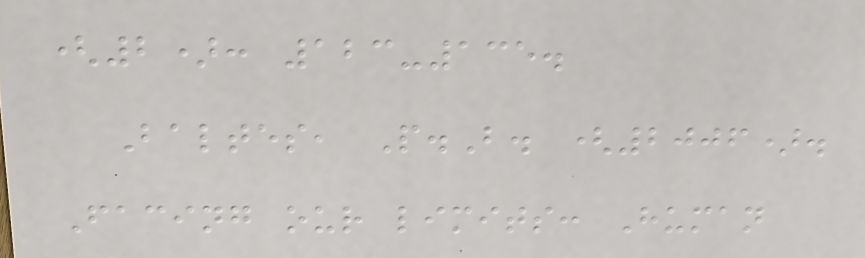(2): 123-135.
Baltes, P.B. (2006).
Facing our limits: Human
